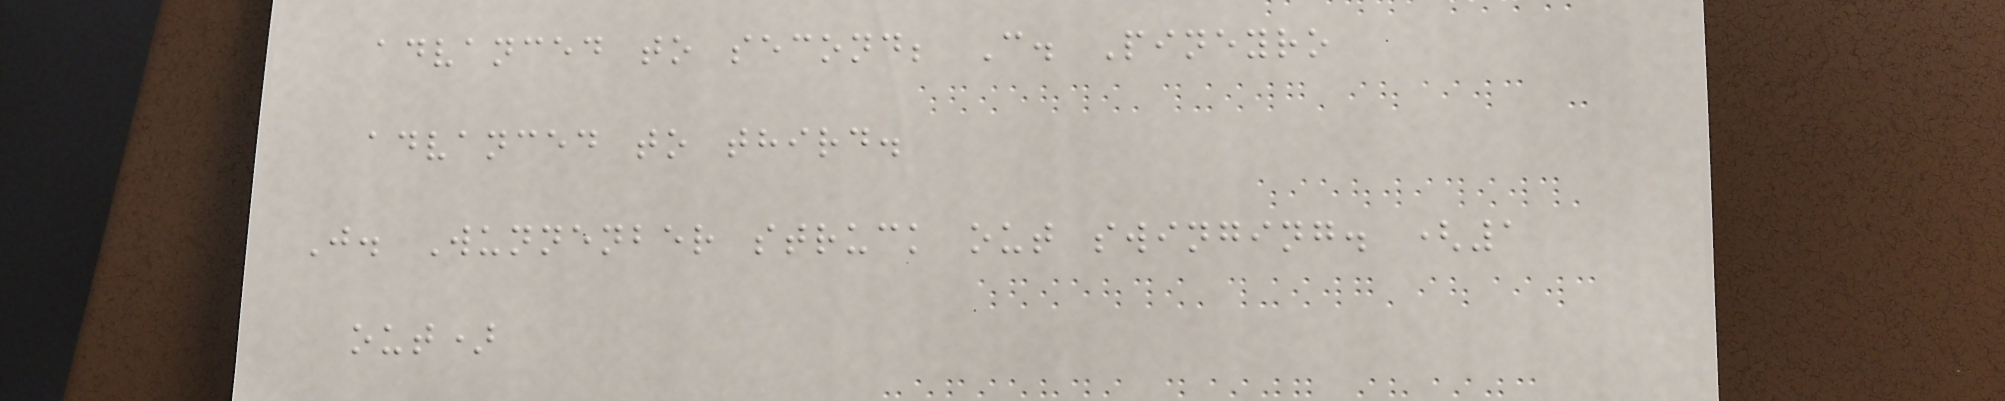advanced to second; C. Pineyro
advanced to third.
J. Wunnenber struck out swinging. (1
out)
